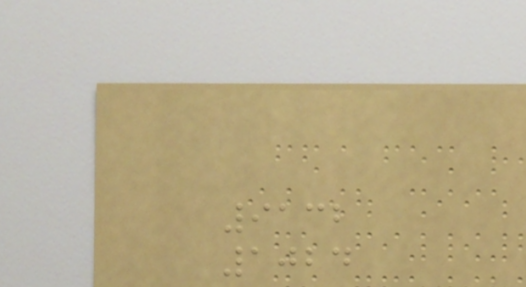9132
1024
